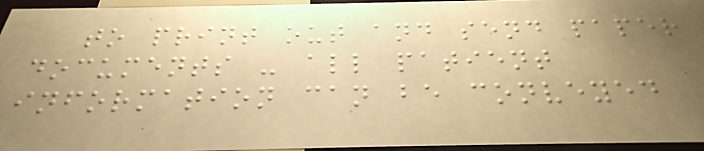to print out and send paper
documents - all patient
information can be conveyed
